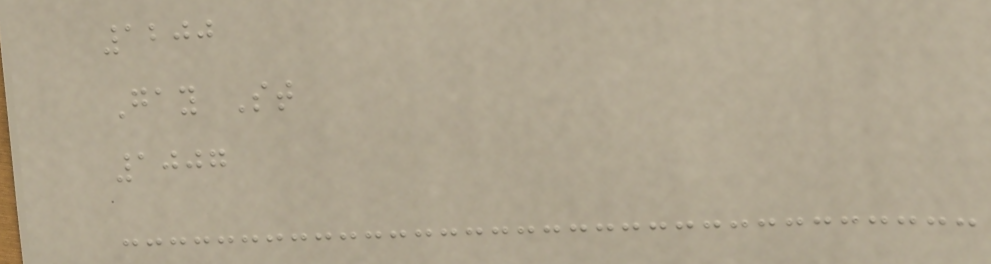1200
Gay St
1007
